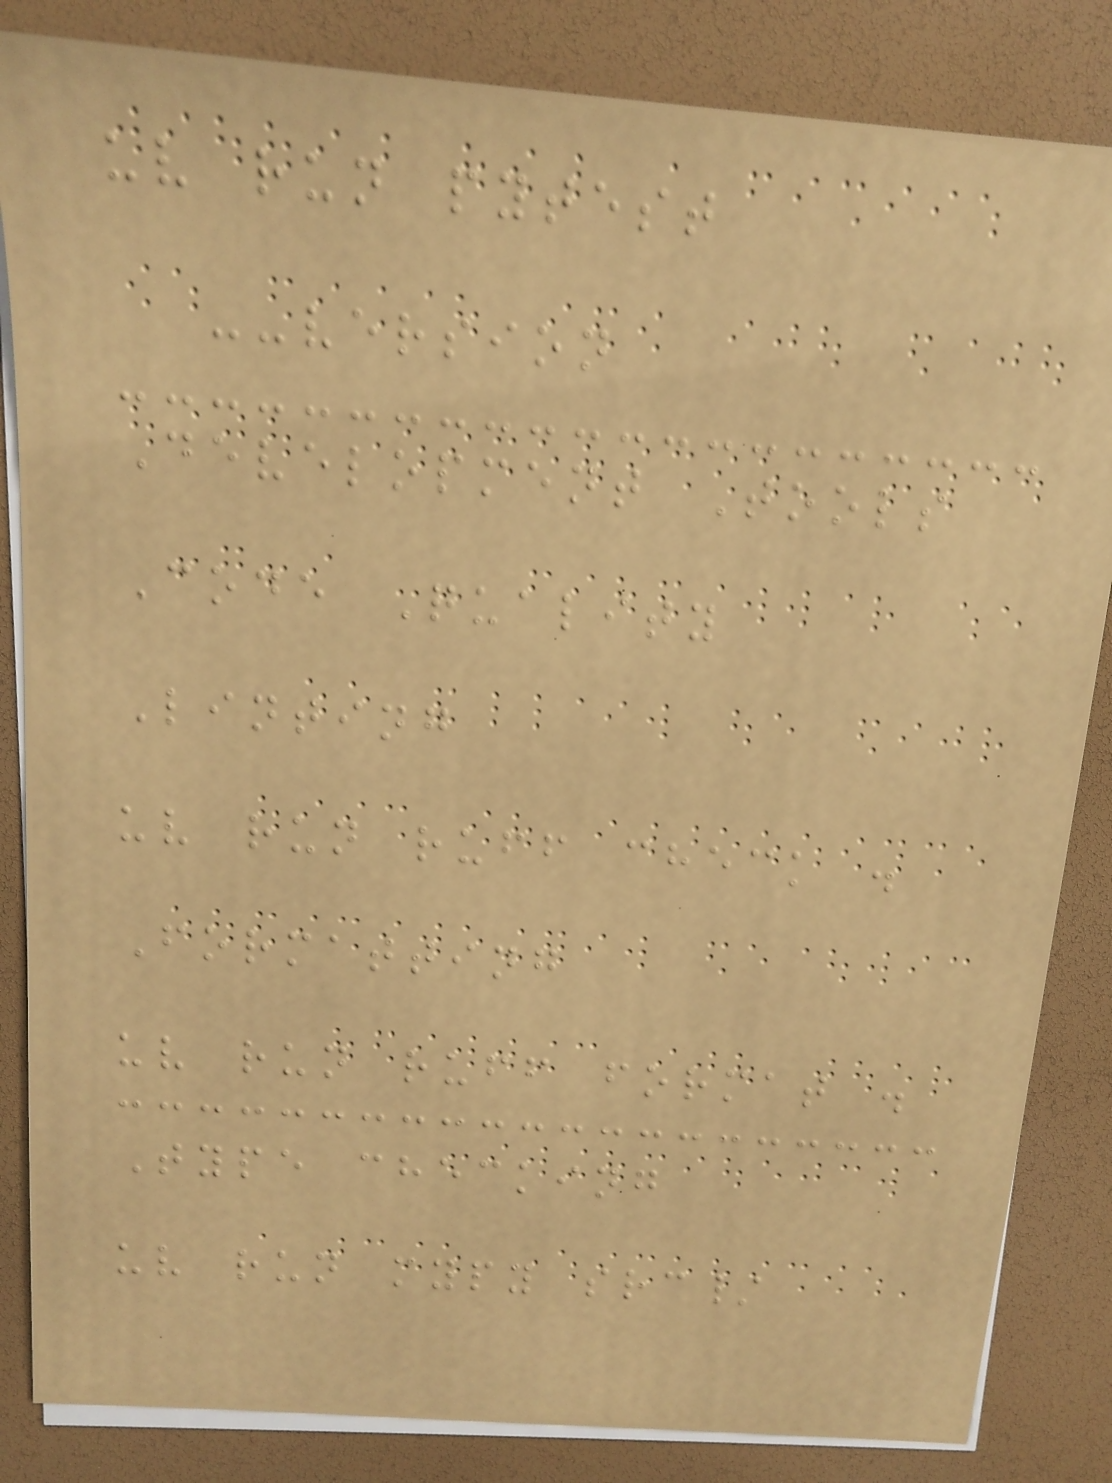uv run pytest
--version
Development Tools
Code Quality
Linting
uv run ruff check .
Formatting
uv run ruff format .
Type checking
uv run mypy src/
